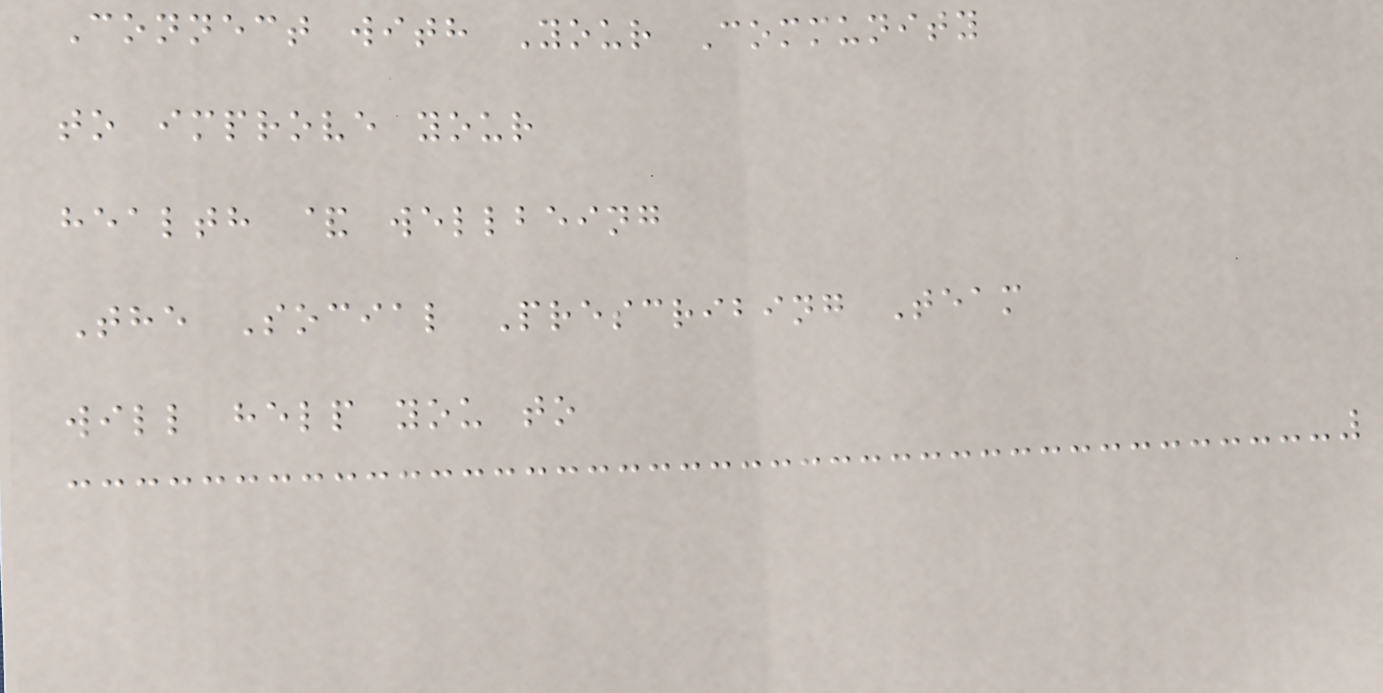Connect with Your Community
to improve your
health & wellbeing
The Social Prescribing Team
will help you to
